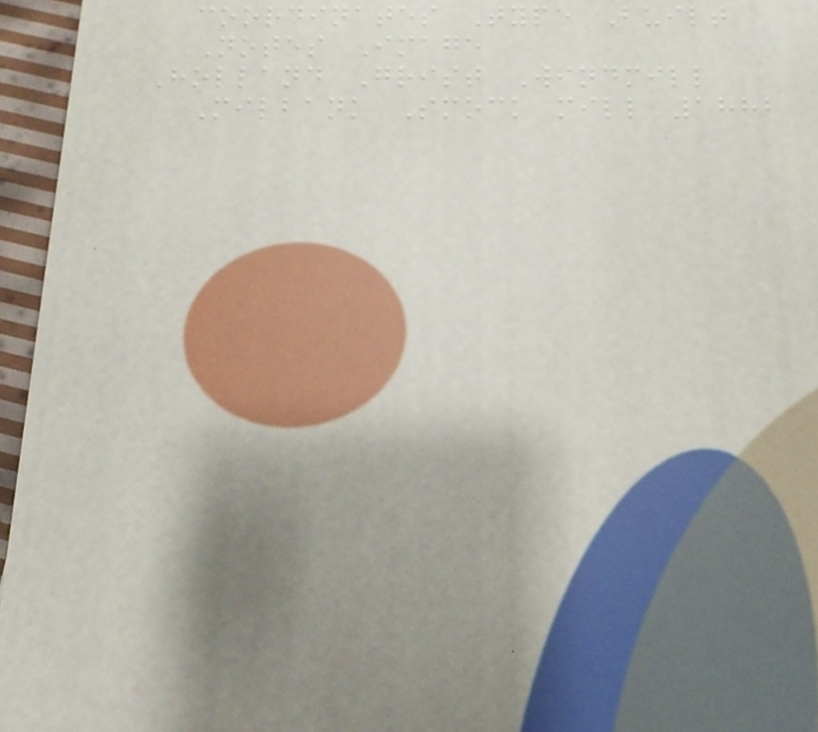coordinates Type Built
Notes Image
Holland Grist Windmill
Milbank Smock mill 1882
